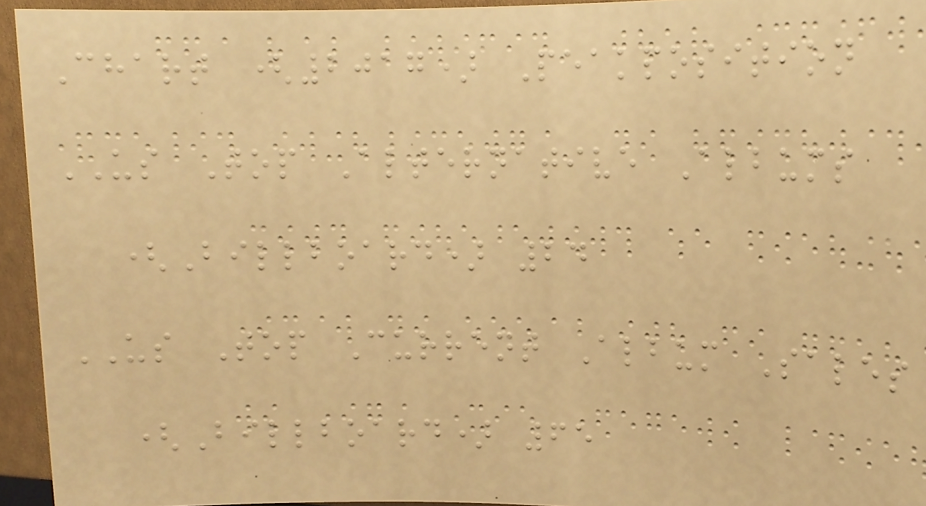Chart (2017) Peakposition
US Top Alternative Albums
(Billboard) 24
US Top Current Album Sales
(Billboard) 65
